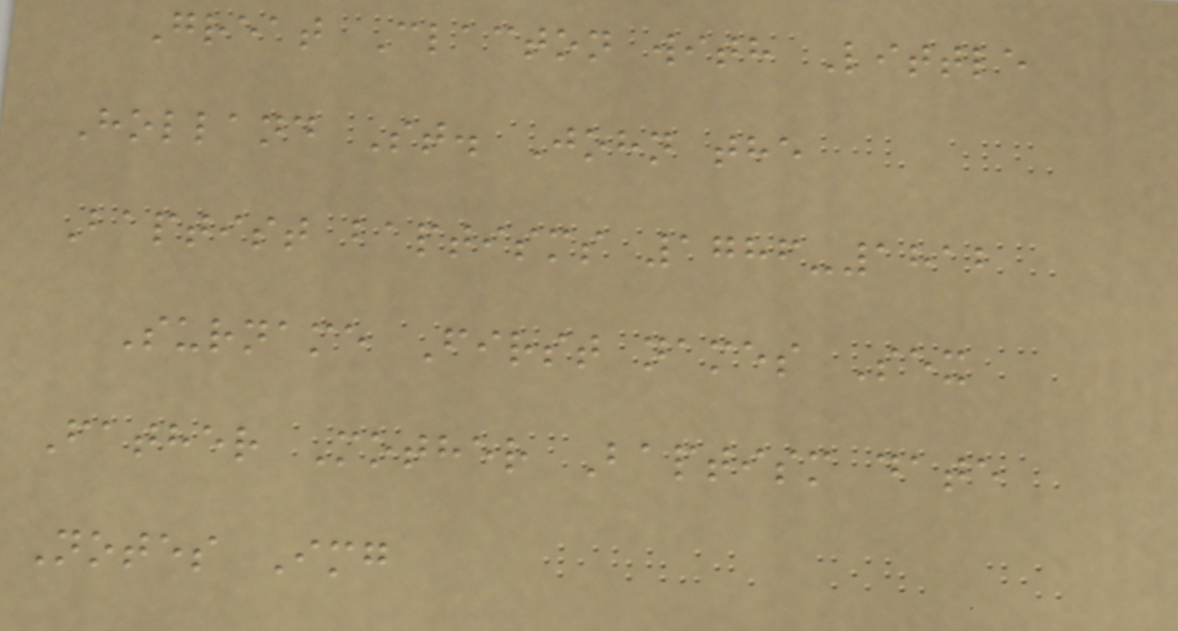Great Clacton with Little
Holland St. John the
Baptist baptisms 1786-1812
Surname First names Sex
Father Mother Baptism date
Notes Img
